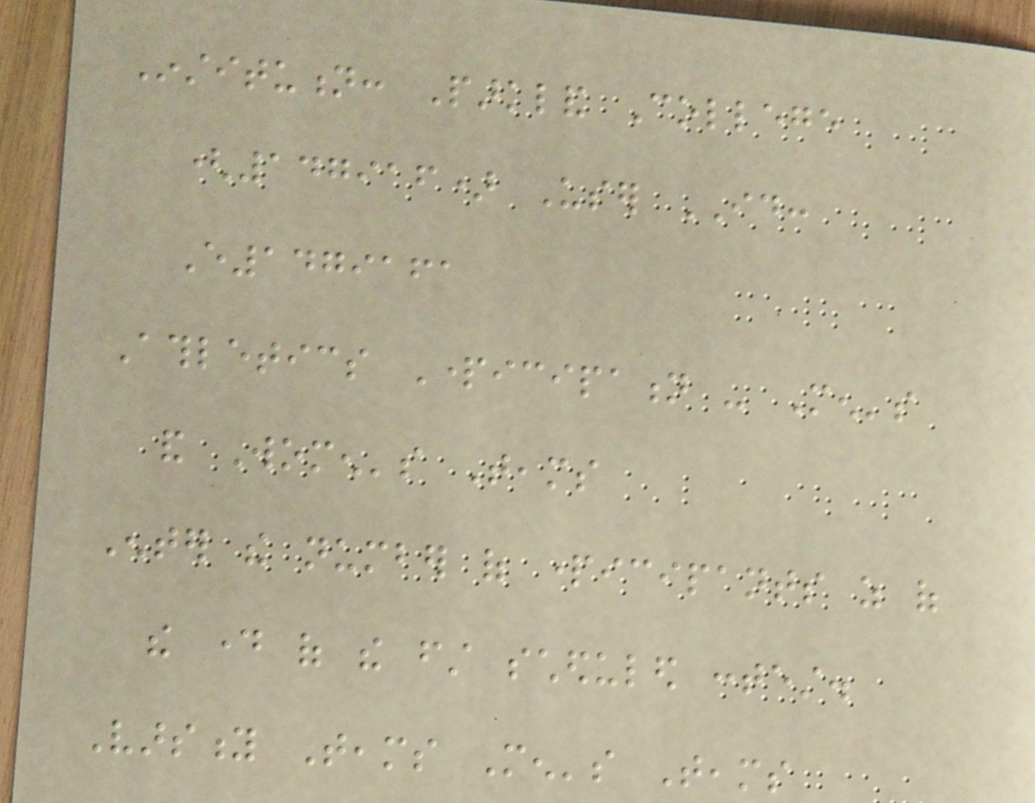Institution: Parkland College
(147916) User ID:
E1479161
Athletics Participation - Men's
and Women's Teams
Enter the number of participants as of
the day of the first scheduled contest.
Varsity Teams Men's Teams
